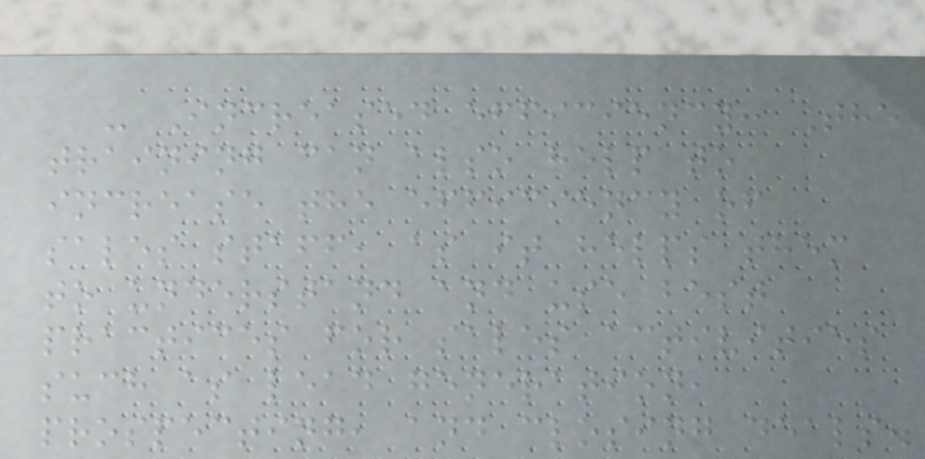- Increased efficiency: The
training can also help to
increase the efficiency of
sales staff, as it helps them
to understand and use best
practices for sales activities
such as lead generation,
prospecting, and closing deals.
